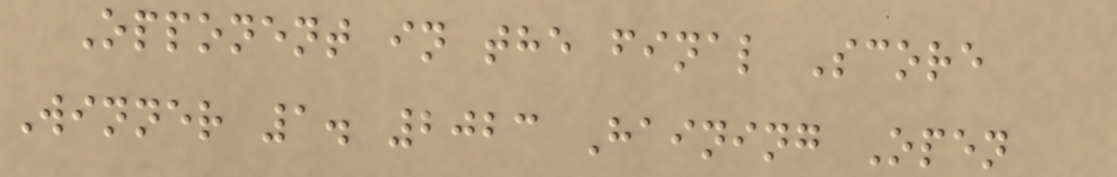Opponent in the final Score
Winner 1. 2023 Haining Open
